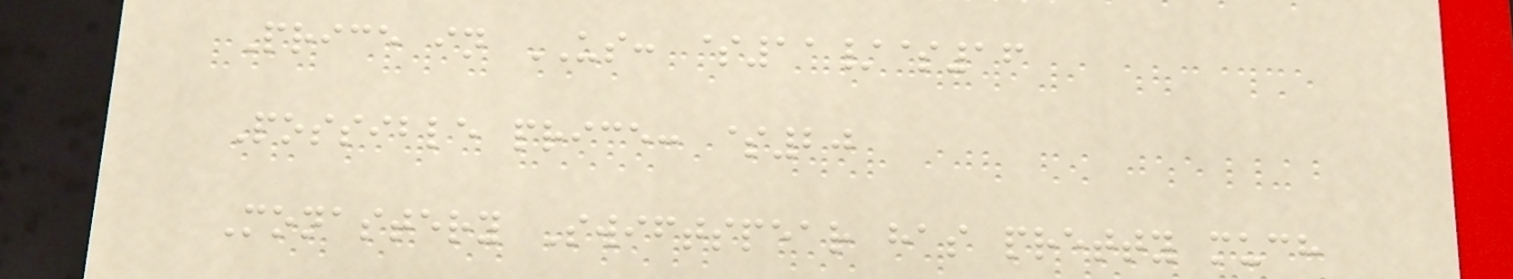Price in US: $11/$16
Possible price: $20
Monastery Swiftspear has pretty much
